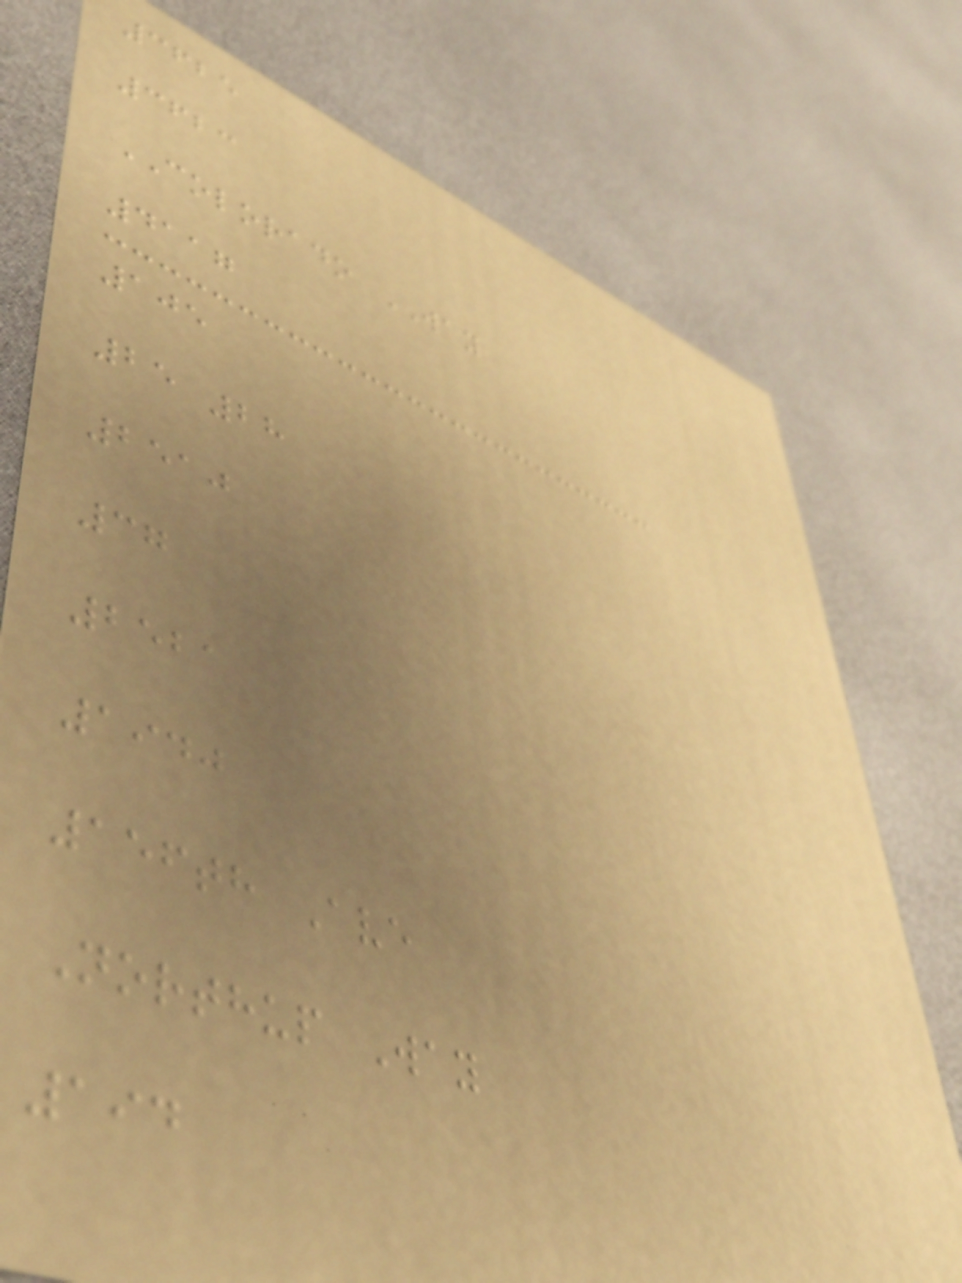3625
3623
COLORADO WAY
4117
105
25 28
2510
37
2521
1940
156th Ave
Northup Way
194
